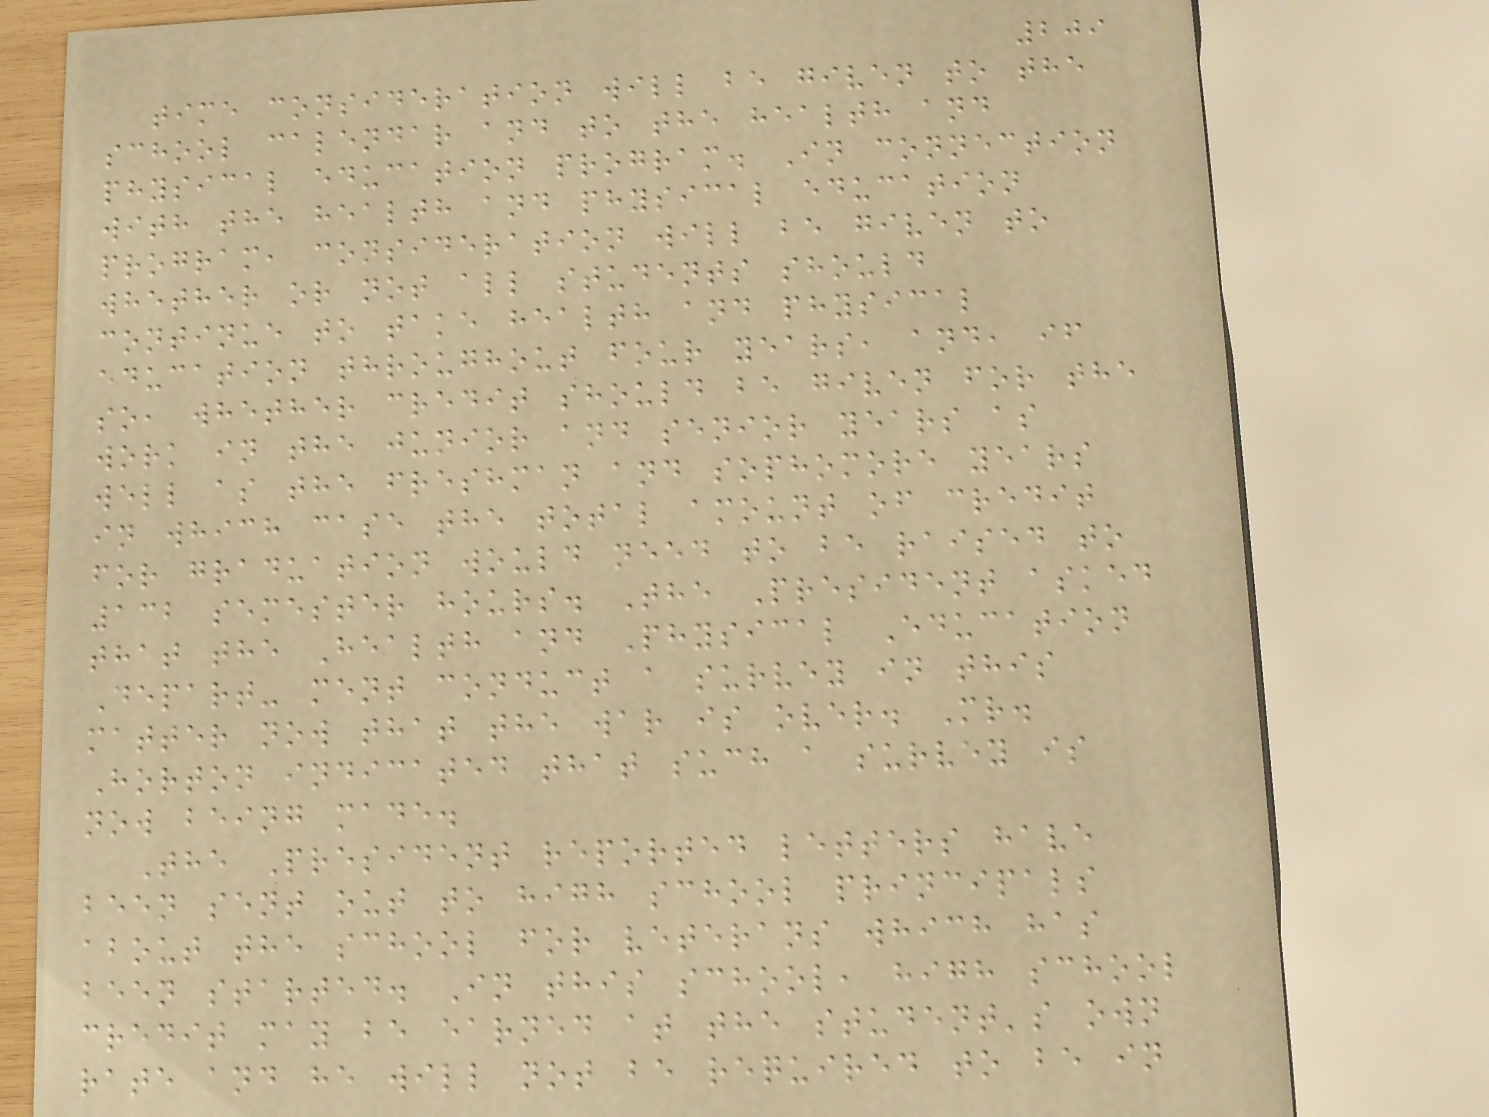209
time consideration will be given to the
school calendar and to the health and
physical education program. In connection
with the health and physical education
program, consideration will be given to
whether or not all students should
continue to take health and physical
education throughout four years, and, if
so, whether credit should be given for the
work in the junior and senior years as
well as the freshman and sophomore years
in which case the total amount of credit
for graduation would need to be raised to
132 semester hours. The President asked
that the Health and Physical Education
Depart- ment conduct a survey in this
matter now that the war is over. Mr.
Horton indicated that such a survey is
now being made.
The President reported letters have
been sent out to high school principals
about the school for veterans which has
been started. In this school, high school
credit may be earned at the student's own
rate and he will not be required to be in
